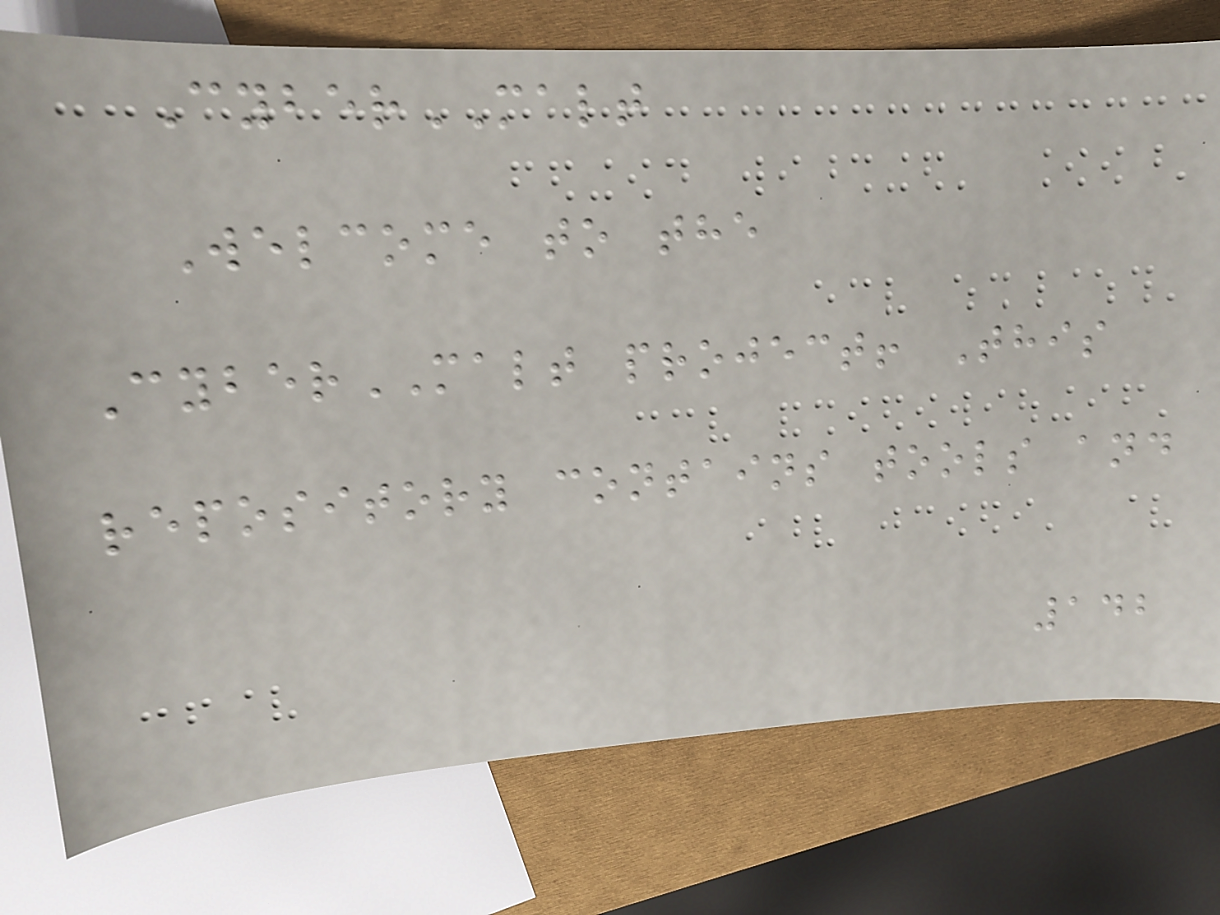CyberMALT
Welcome to the
CyberMALT project! This
repository contains tools and
142
